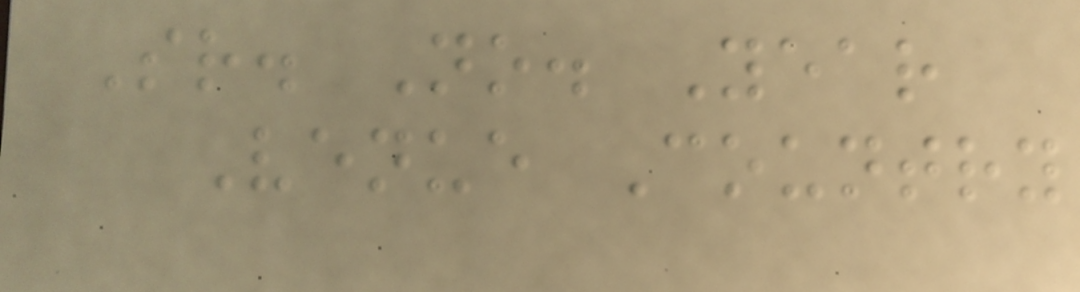Sr. No. Year
Venue Country
